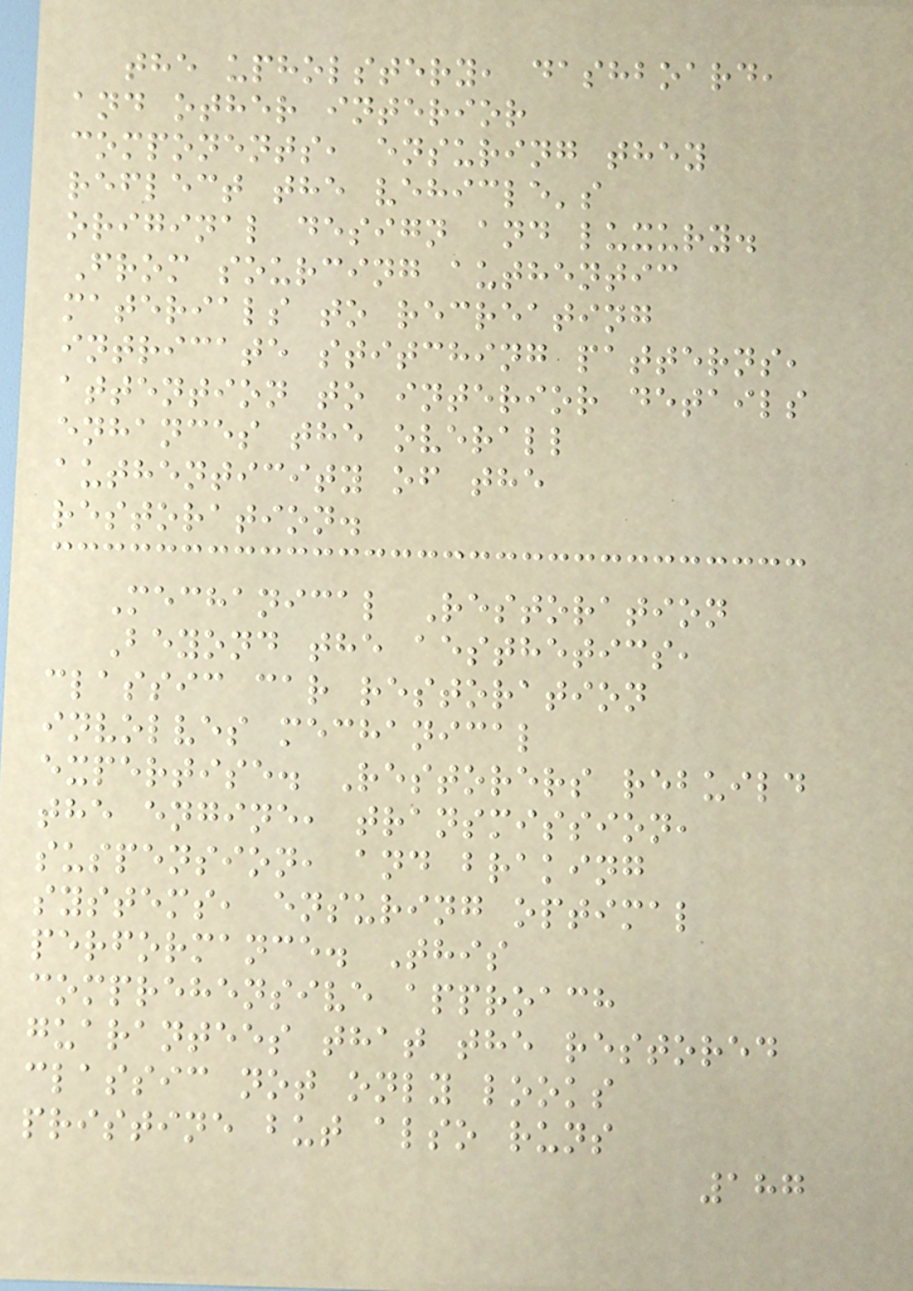the upholstery, dashboard,
and other interior
components, ensuring they
reflect the vehicle's
original design and luxury.
From sourcing authentic
materials to recreating
intricate stitching patterns,
attention to interior details
enhances the overall
authenticity of the
restoration.
Mechanical Restoration
Beyond the aesthetics,
classic car restoration
involves mechanical
expertise. Restorers rebuild
the engine, transmission,
suspension, and braking
systems, ensuring optimal
performance. This
comprehensive approach
guarantees that the restored
classic not only looks
pristine but also runs
187
